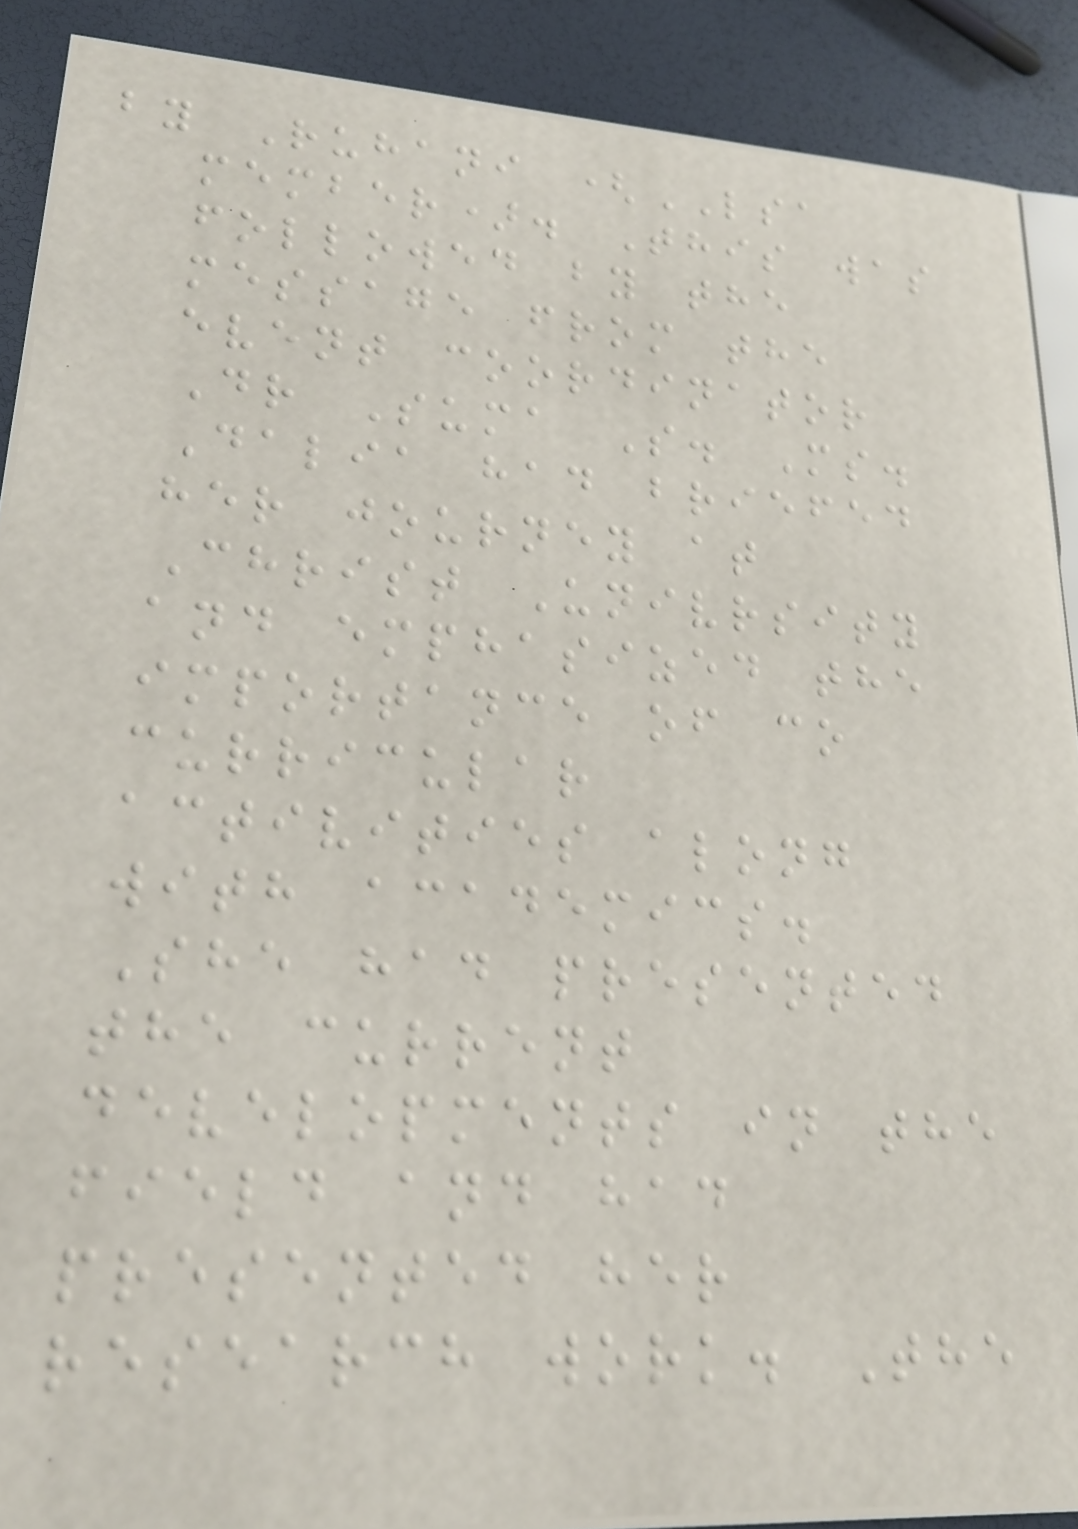by Ruhani (LSA
member). This was
followed by the
message from the
event coordinator
Dr Suma S. Ms.
Dalia had briefed
her journey at
Christ Univrsity
and emphasized the
importance of co
curricular
activities along
with academics.
She had presented
the current
developments in the
field and had
presented her
research work. The
